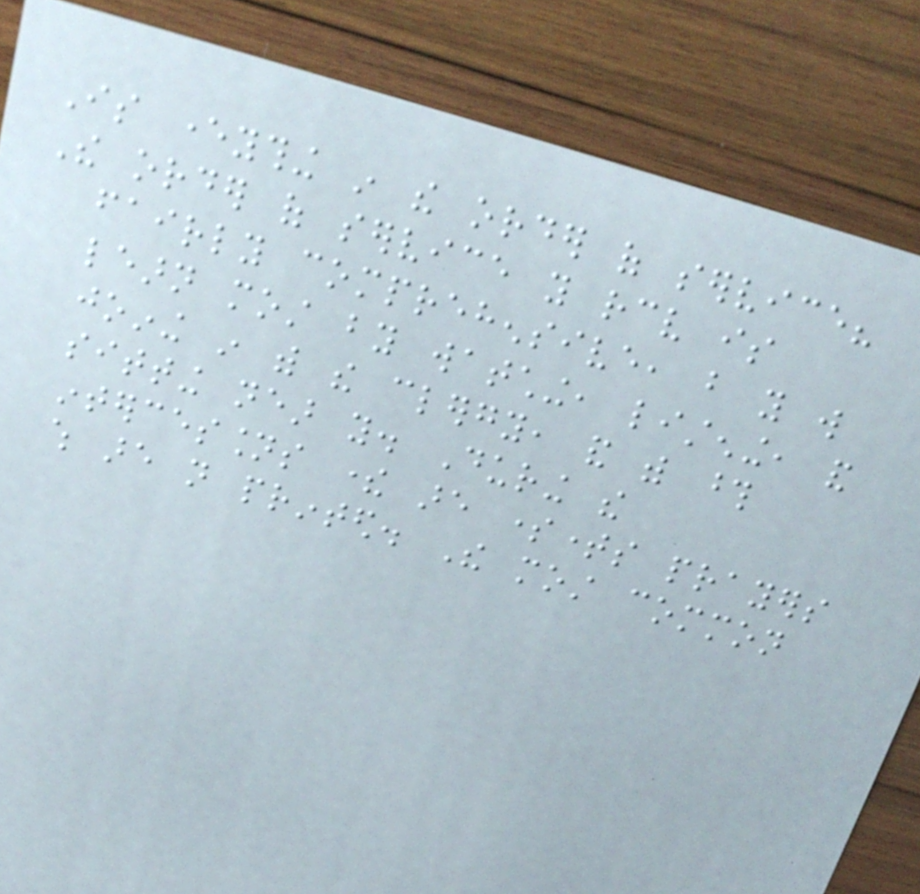Is everything in the order of service?
The order of service you receive is
fairly comprehensive, but you will
learn most by watching, listening, and
joining in with the clergy, and with those
sitting near you. During the
intercessions there are sometimes prayers
which are not printed. The most common
